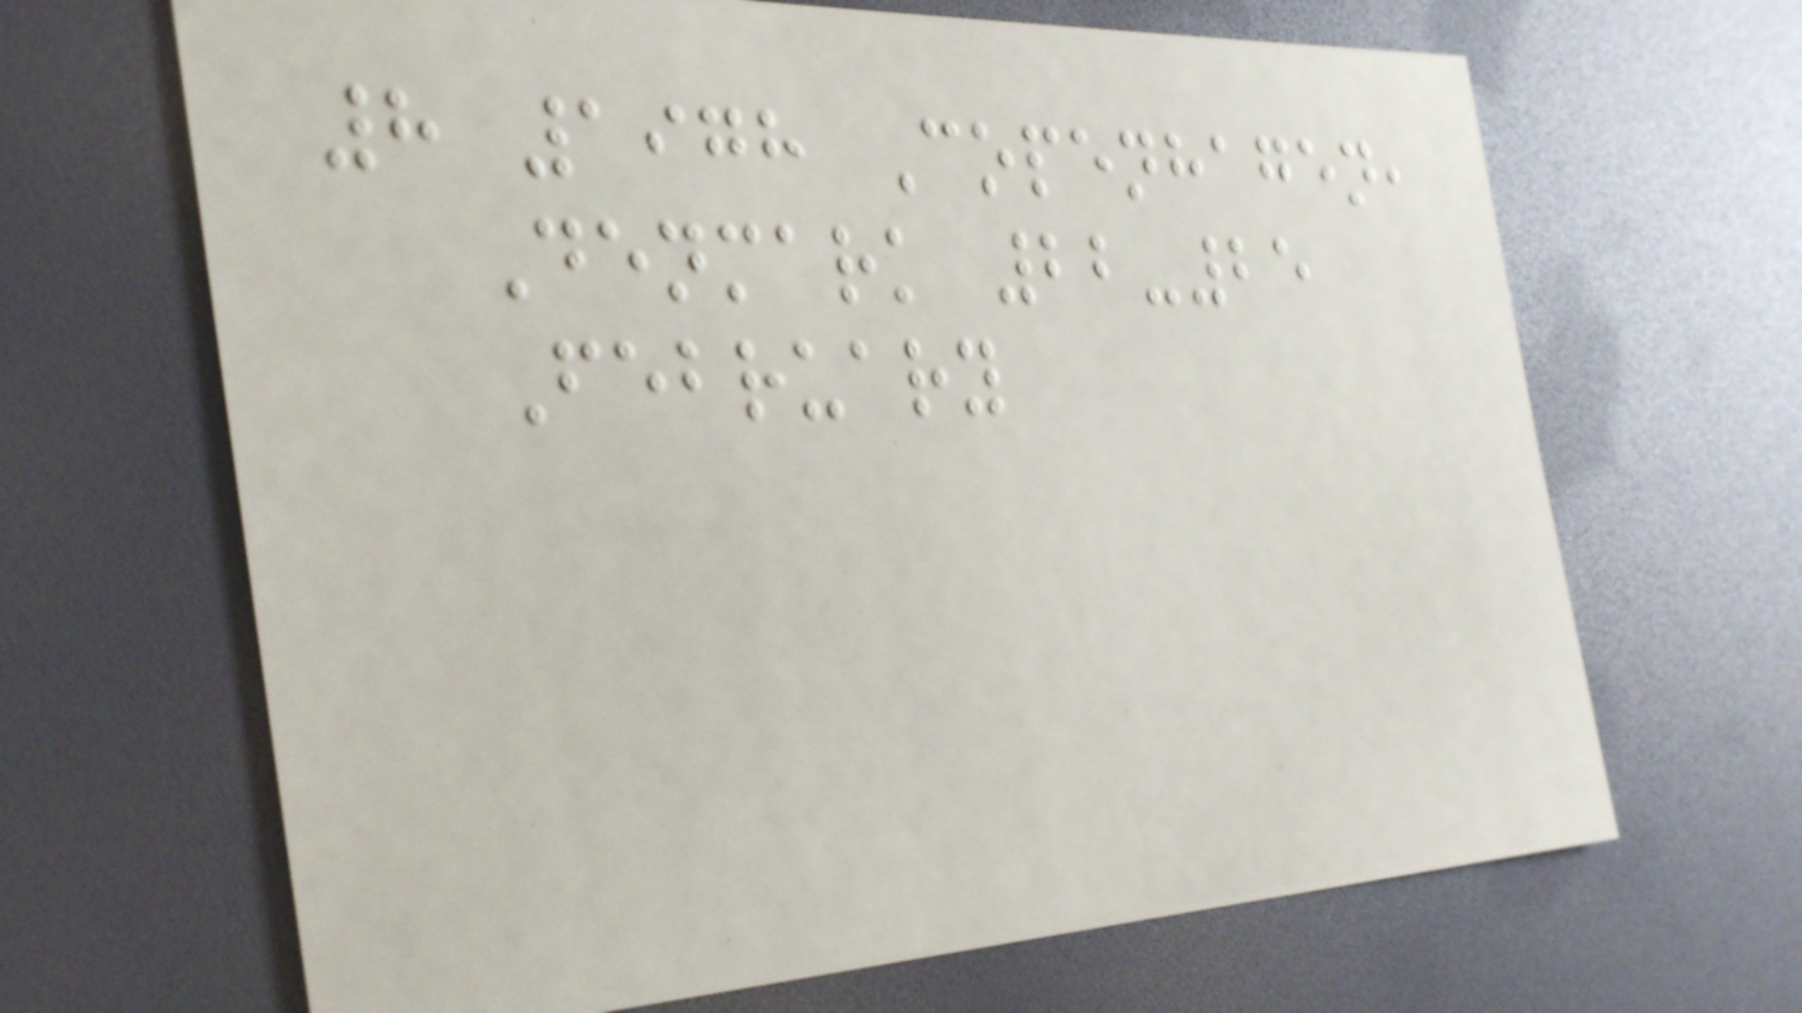8 1978 Copenhagen,
Denmark 22-25
February
